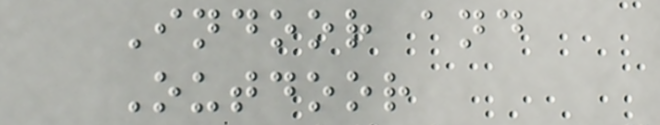Indoor and
Outdoor
